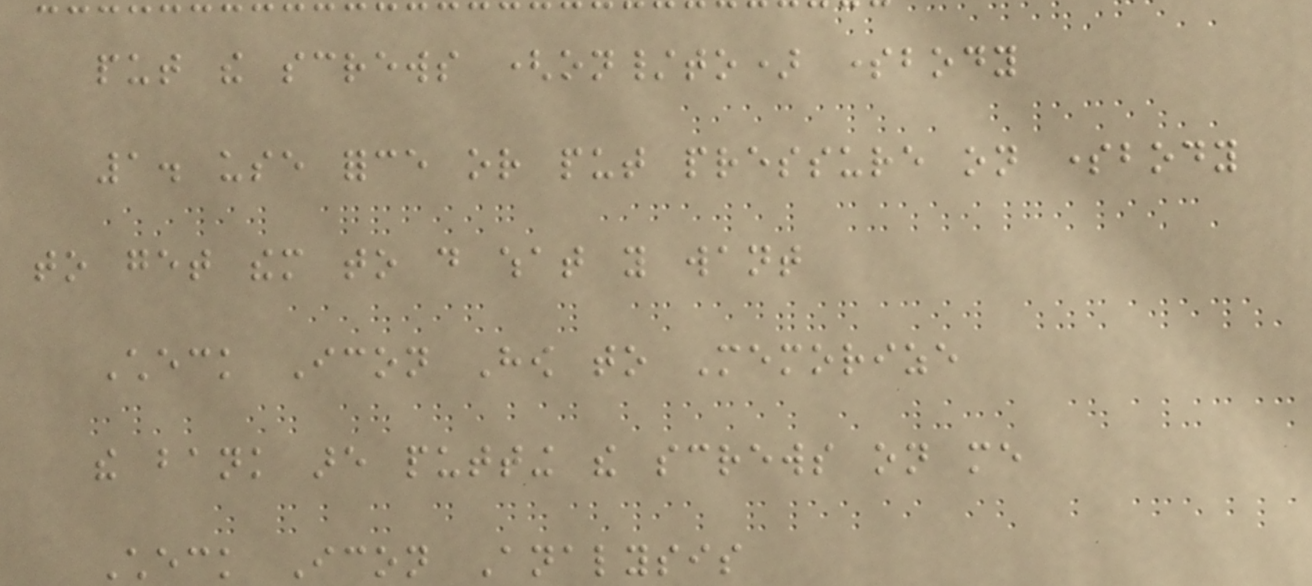put the screws (on/to) somebody
1. use force or put pressure on somebody
to get them to do what you want
Check Icon How to Memorize
the bank are putting the screws on me
Check Icon Analysis
